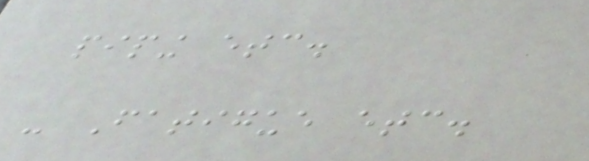piping etc.
- Fatigue etc.
